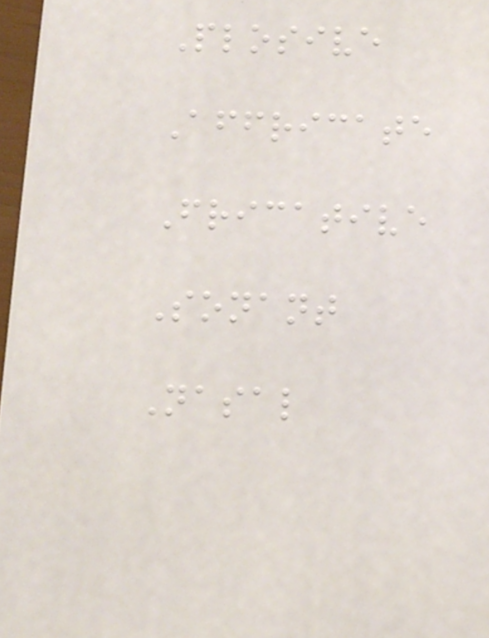Plosive
Affricate
Fricative
Sonant
Nasal
